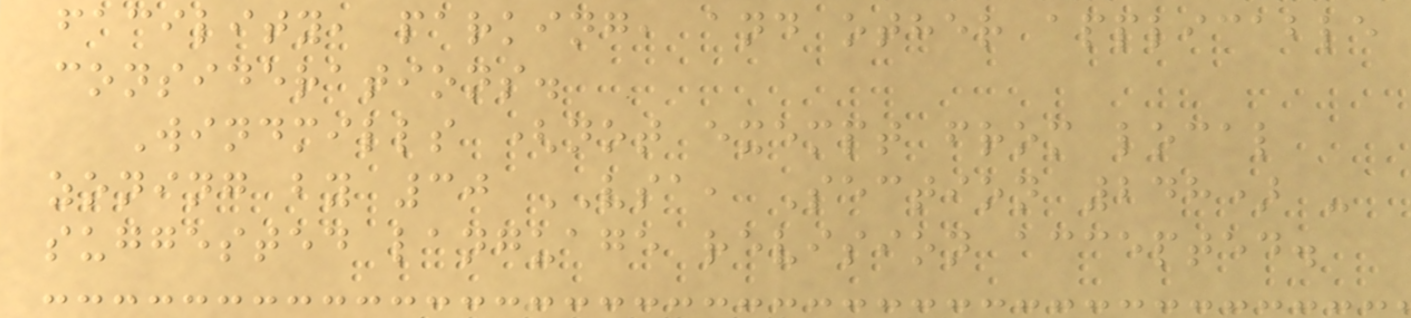facility, parking, and other applicable
considerations.
Windmills (not exempt from local
zoning by 30 VSA, Section 248) -
suggested language revision accepted.
